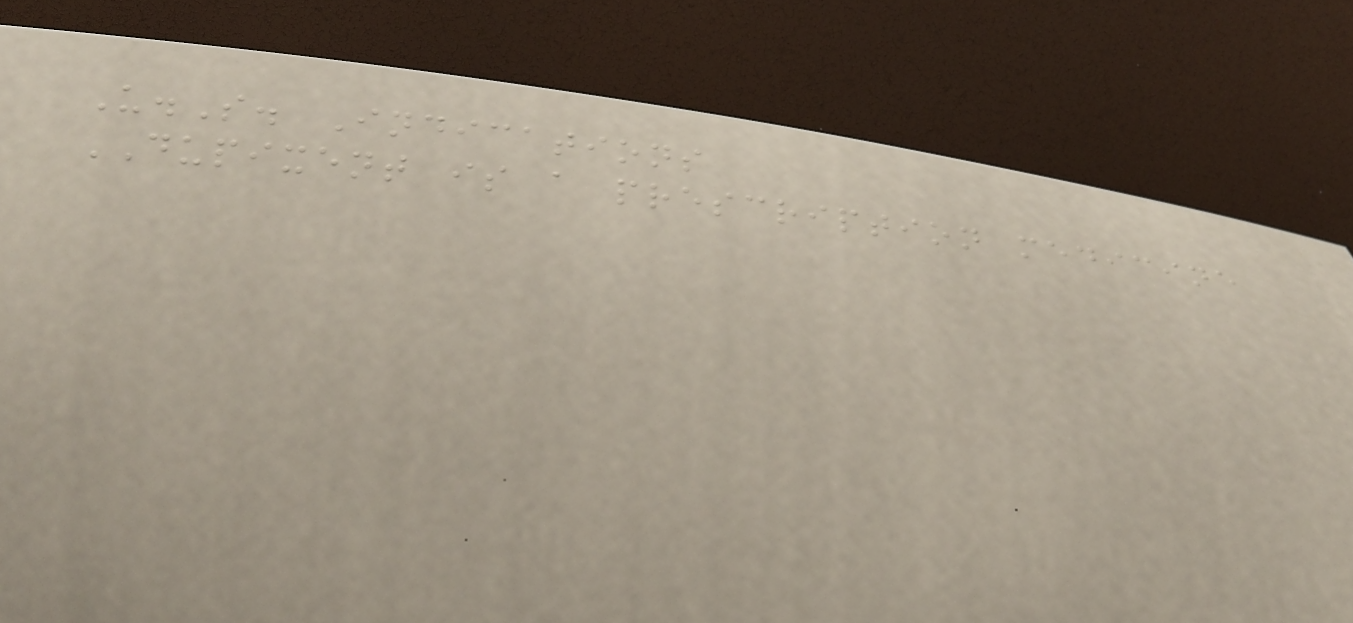U.S. Indications
DUPIXENT is a prescription medicine
